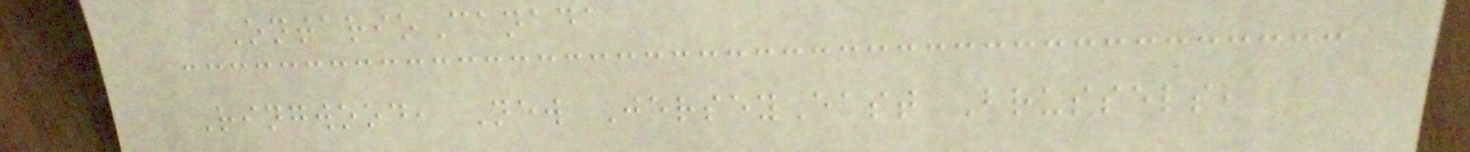OntarioCanada
Ringwood, New JerseyEast Brussels,
